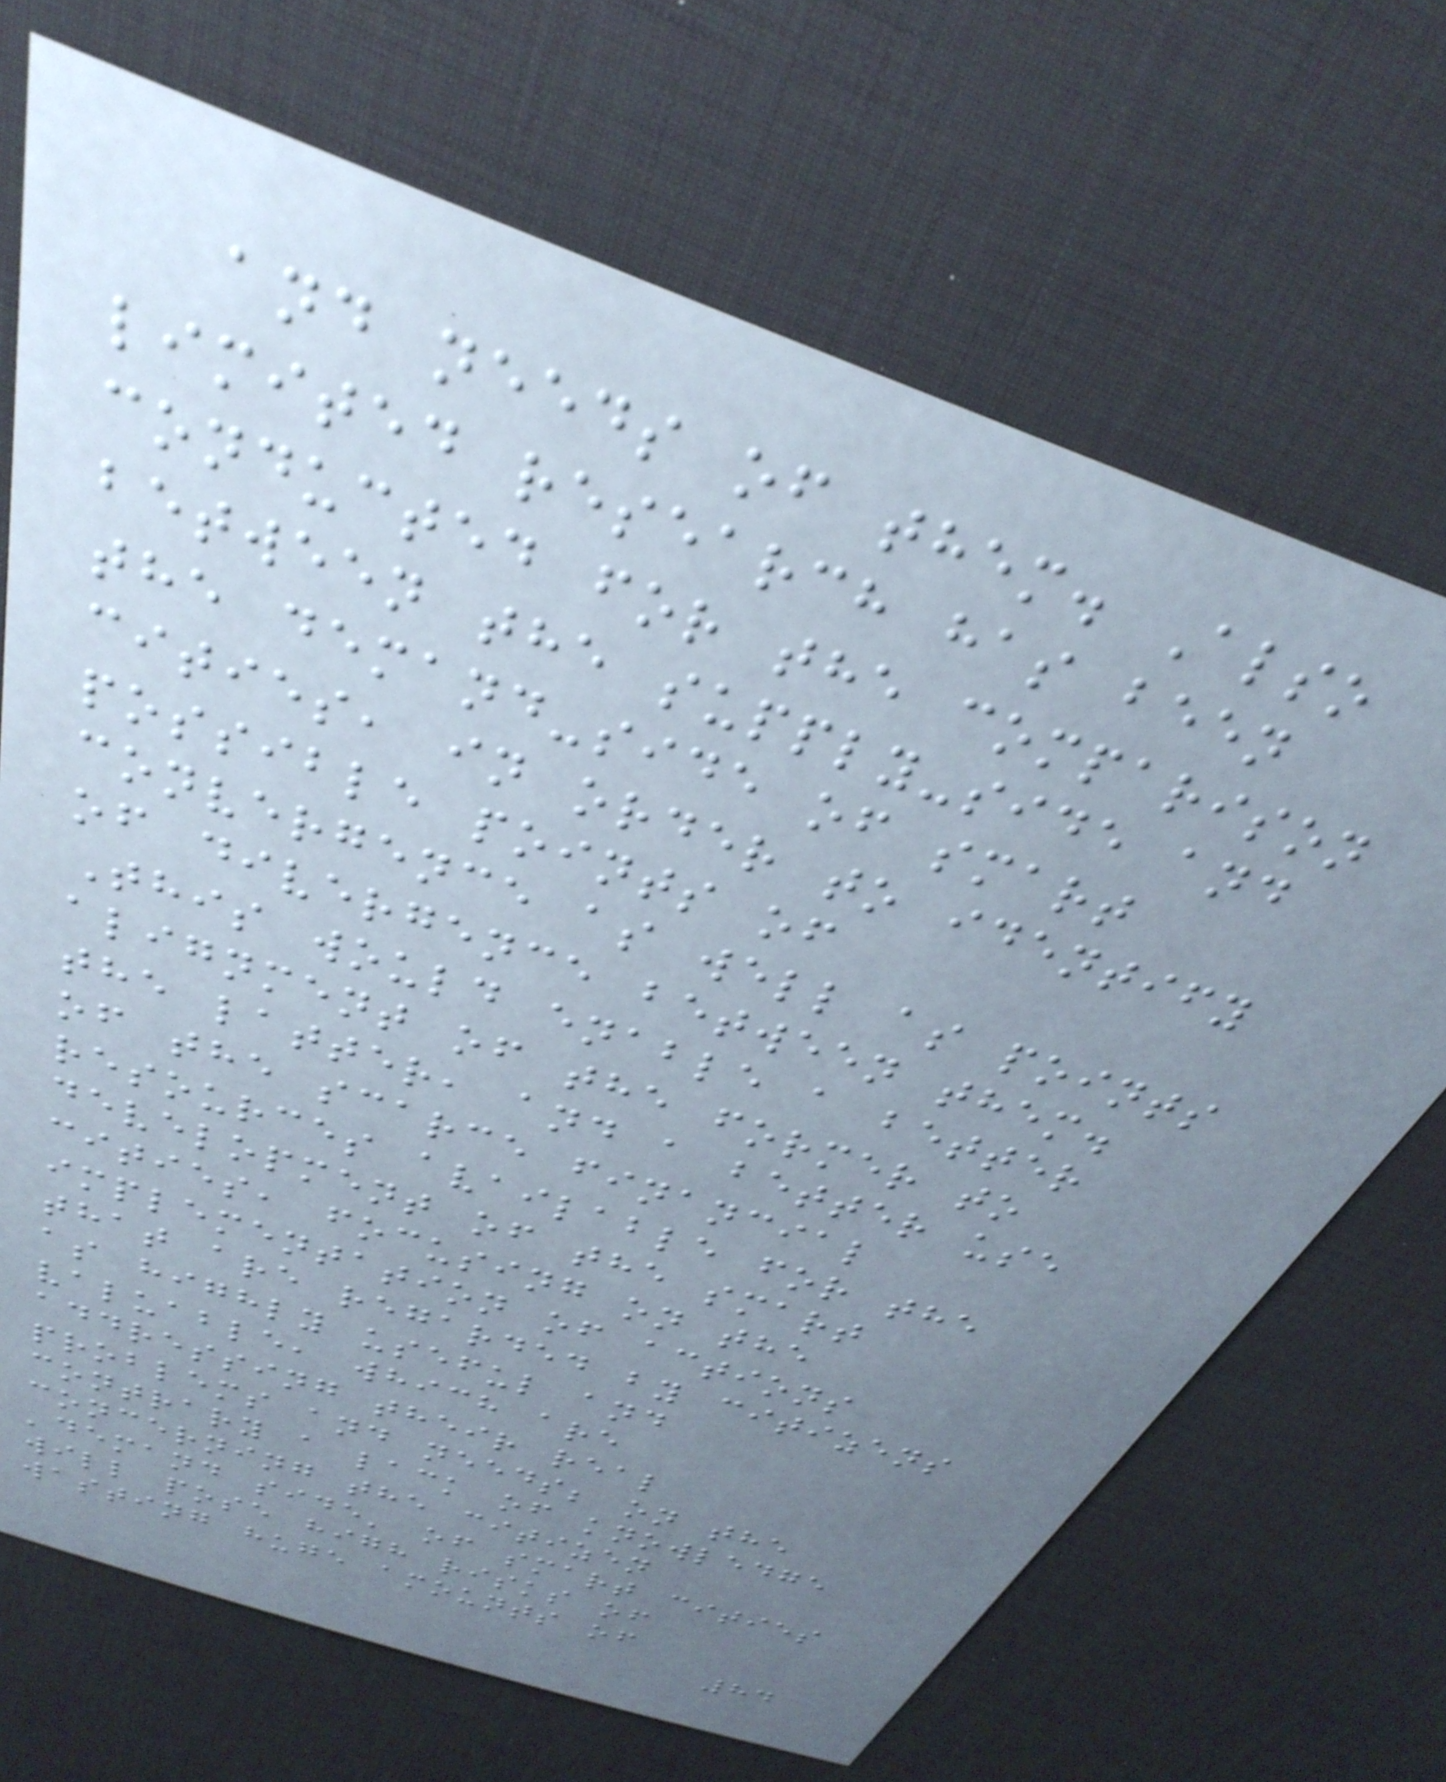and needs of them. Also
limited research has been
conducted for the comparison
between the supply-side and
the demand-side of smart
cities, in order to identify
possible points of
convergence as well as points
of divergence between them.
This would enable a better
alignment of the former to
the latter, and a better use
of the scarce financial
resources available for the
development of the smart
cities, focusing on the
implementation of actions
that are regarded by citizens
as highly useful and
valuable, which are
addressing their real
problems and needs; on the
contrary a lack of knowledge
concerning the citizen
'demand side' of smart cities
will pose high risks of
wasting huge amounts of
84
